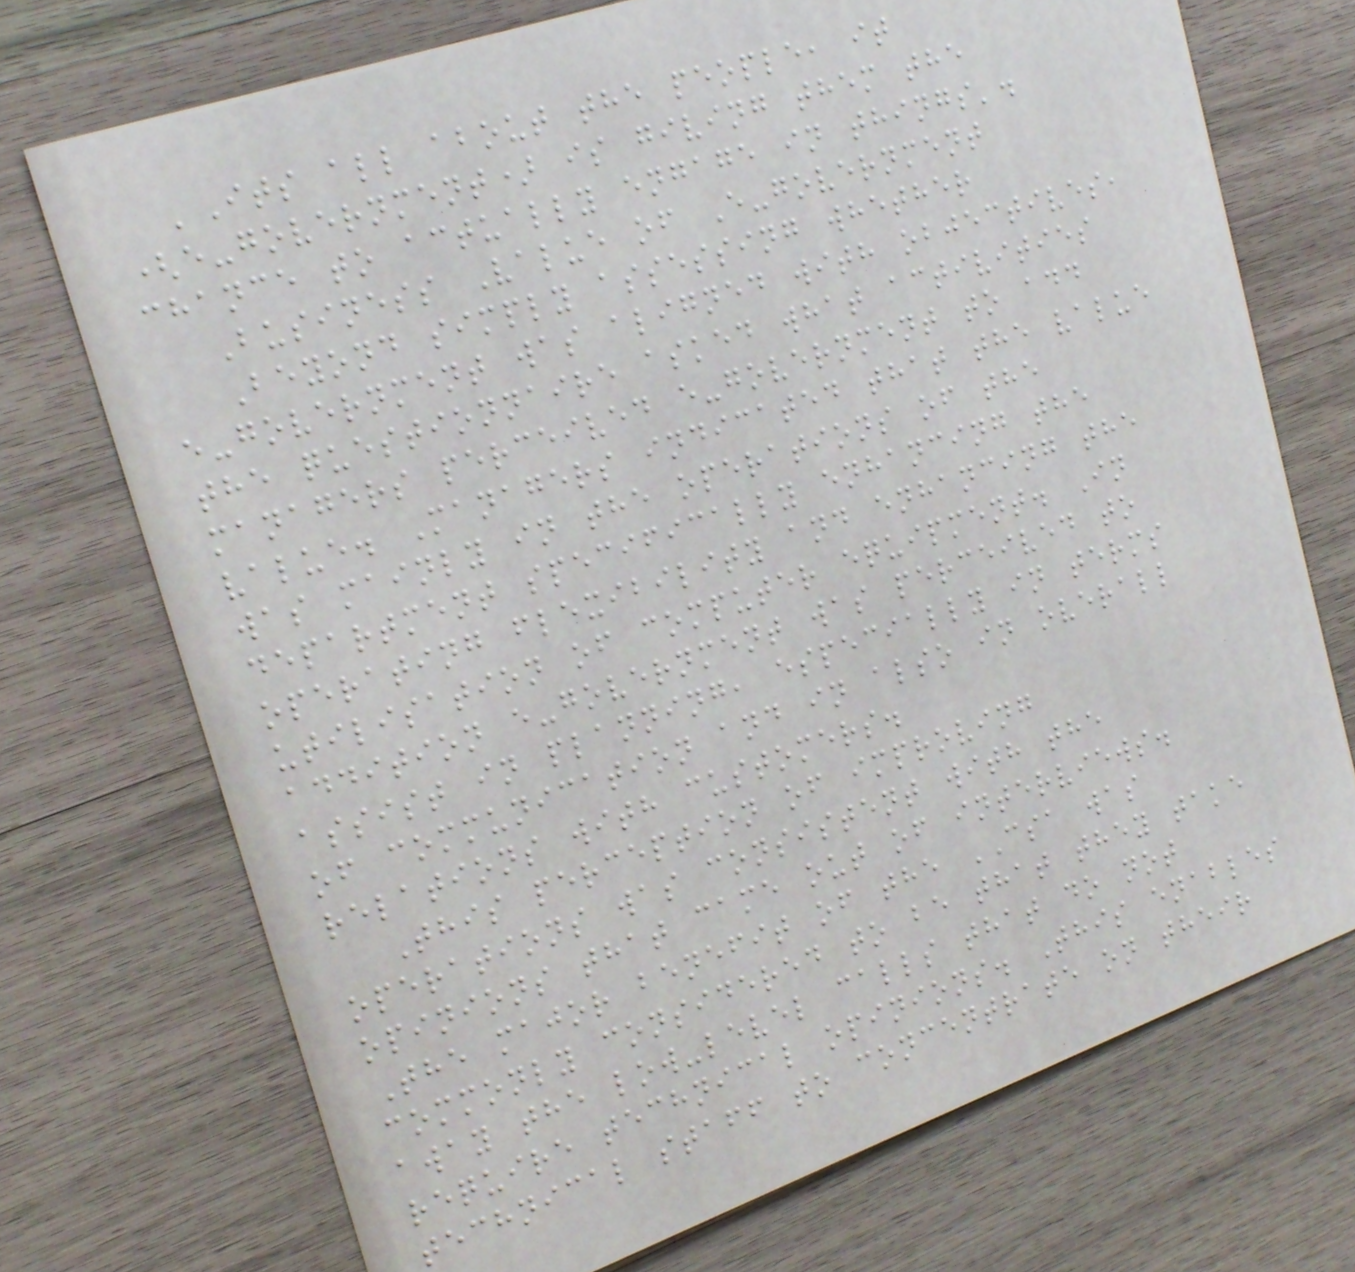'Its all about the people, it
(e-government) is giving them the
chance to actually engage in things'.
Business Value of E-government
Beyond simply assessing whether
e-government was aligned with objectives,
the questionnaire asked what activities
managers perceived e-government to add
value. Managers indicated that the value
was mainly in the operations of the
department specifically enhancing the
operating flexibility and enhancing the
utilisation of computer equipment. In
addition e-government was perceived to
assist in planning, especially in terms
of communication and in also in overall
relations with customers.
This perception of improving
operations was consistent with the
opinions that came out of interviews.
The major benefit of the CSA was
commonly considered to be that they take
away the low-level calls that do not
require technical opinions. This enables
technical staff to concentrate on their
